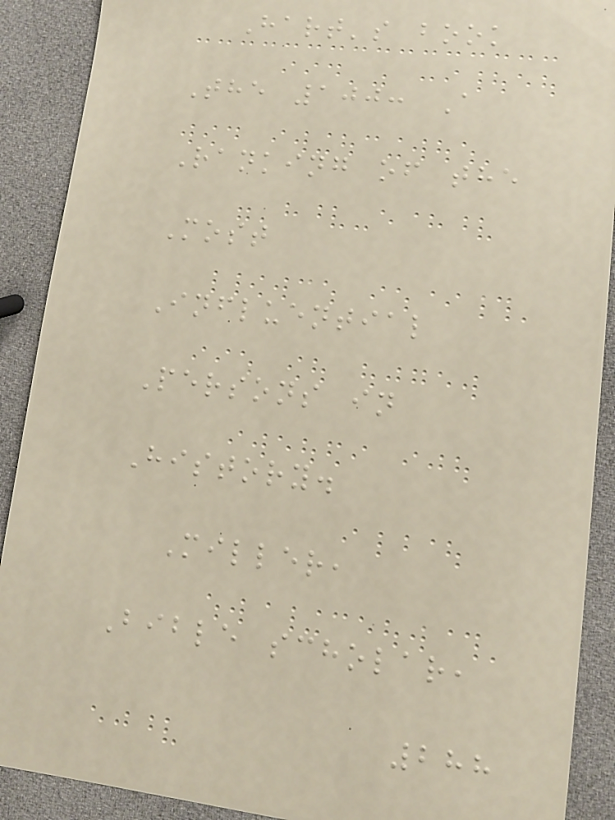Hart's book
The 100: A
Ranking of the
Most
Influential
Persons in
History.
Miller,
Bible scholar,
288
